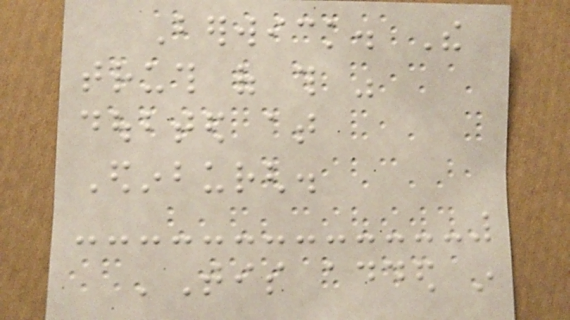Berwick. The
truth of this was
doubted at
Edinburgh.
'Tis added in
